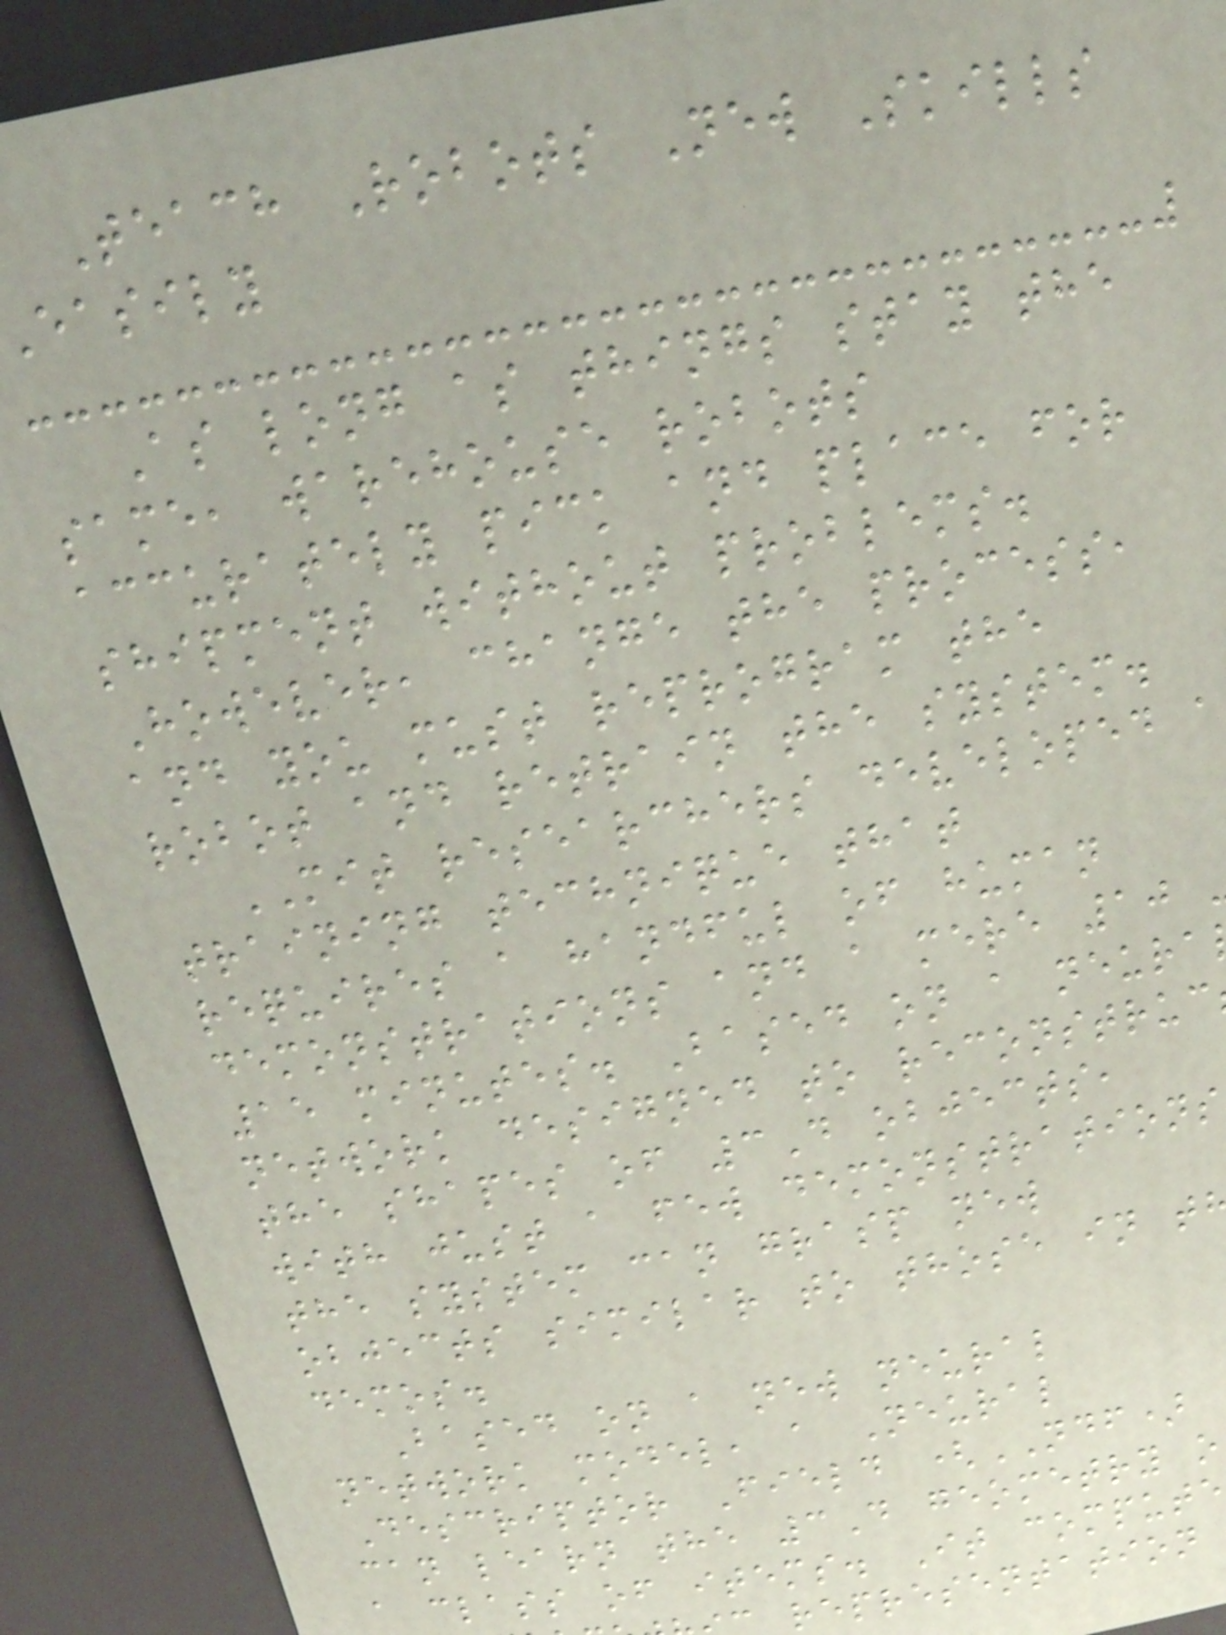Teach Robots New Skills
easily
As long as things stay the
same, warehouse robots
accurately pick and place for
shipment without problems.
However, change the process,
and you must reprogram the
robot and retrain the system.
MIT researchers developed a
training technique that
requires a handful of human
demonstrations and a mere 10
15 minutes. Based on a neura
network designed to reconstruc
the shapes of 3D objects,
with just a few demonstrations
the system can grasp new
objects similar to those in t
demos.
Based on a new neural
network model, a Neural
Descriptor Field (NDF)
can learn the 3D geometry o
a class of items. It compute
representation
